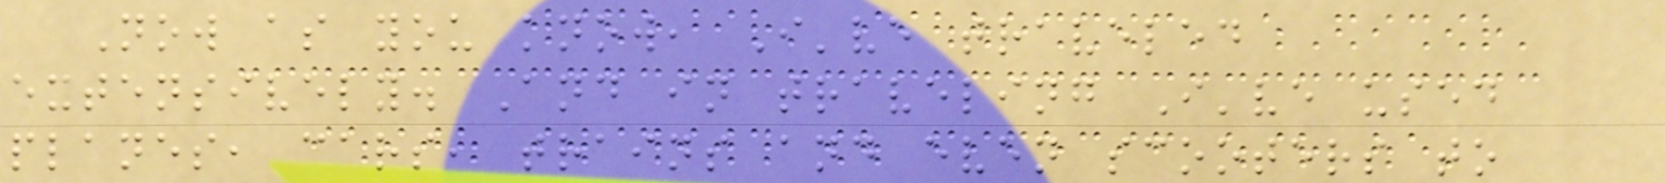Now as you know, I've traveled
extensively. And in traveling I've used
planes, cars, trains and even scooters to
